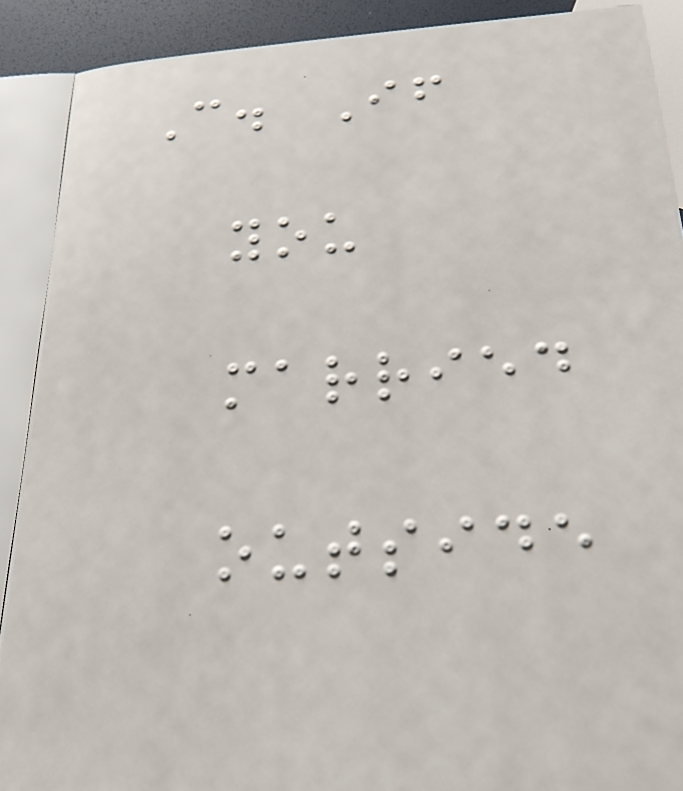C. If
you
married
outside
